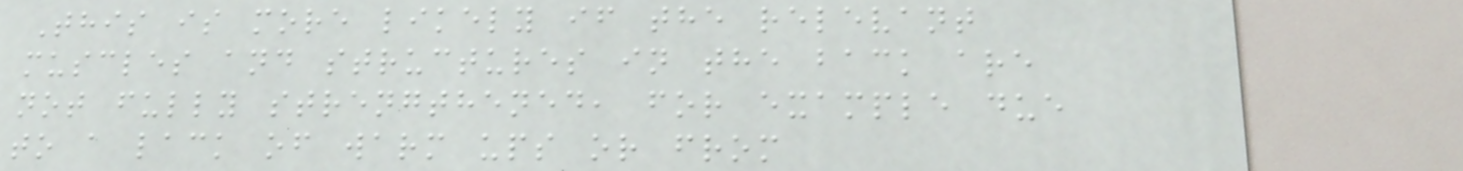This is more likely if the relevant
muscles and structures in the back are
not fully strengthened, for example due
to a lack of warm ups or from
